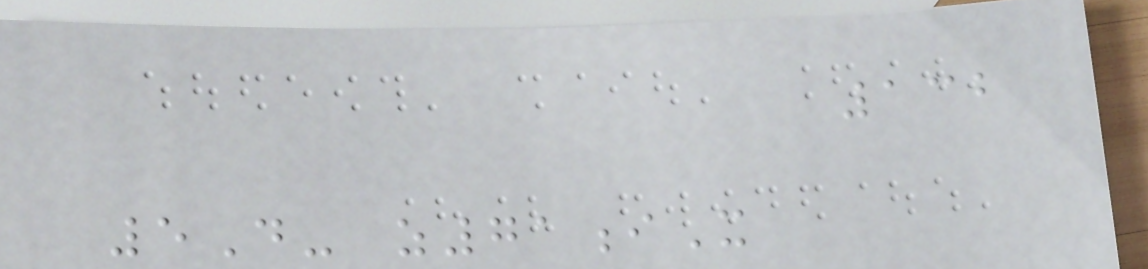132
5D- z71iX
